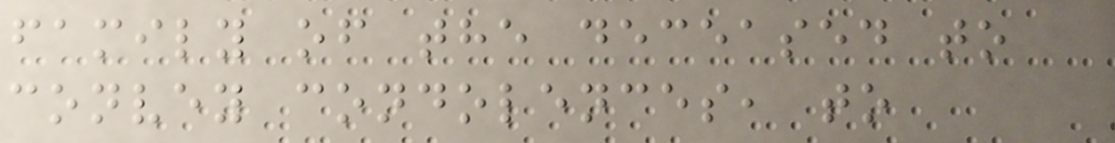family of the deceased to
convey condolences, to
